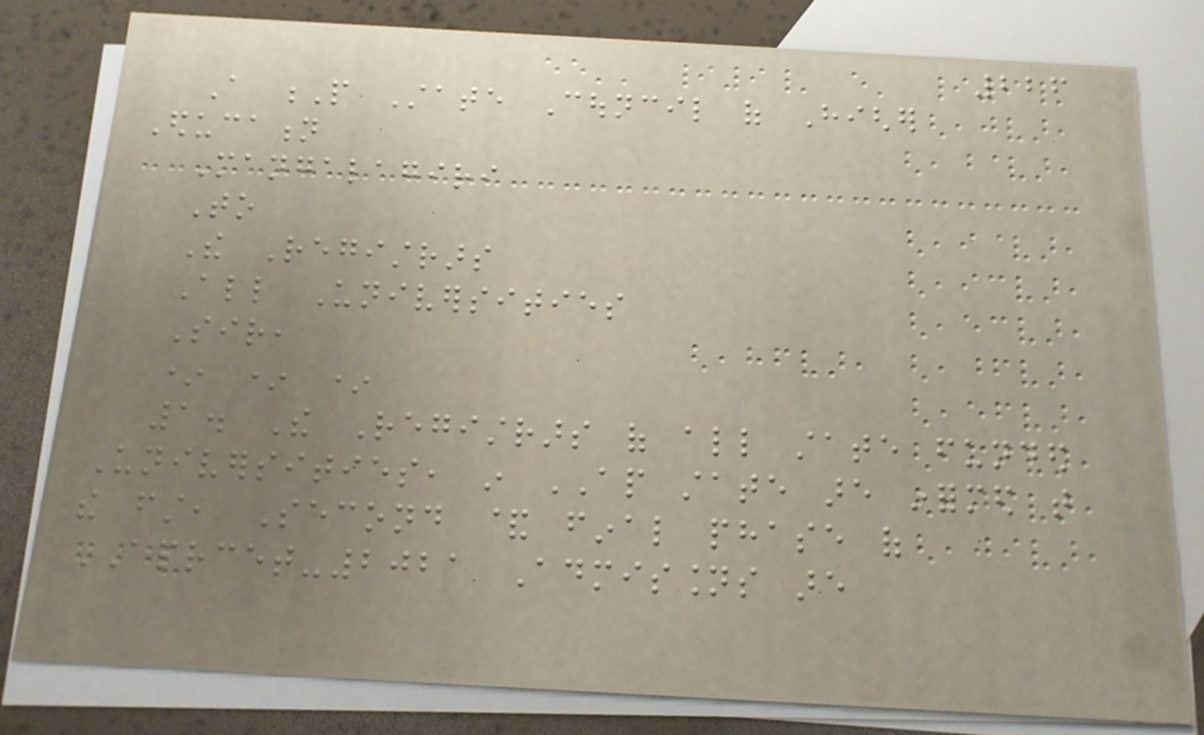226
A P State Council of Higher
Education
Mangalagiri
To
The Registrars
All Universities
Sir,
* * *
1. The Registrars of all state funded
Universities, in AP state are informed that
the first, Second & final phase of
APRCET-2021 Admissions are
